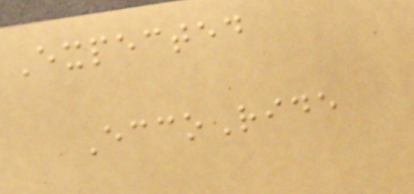Expected
EccoRide
